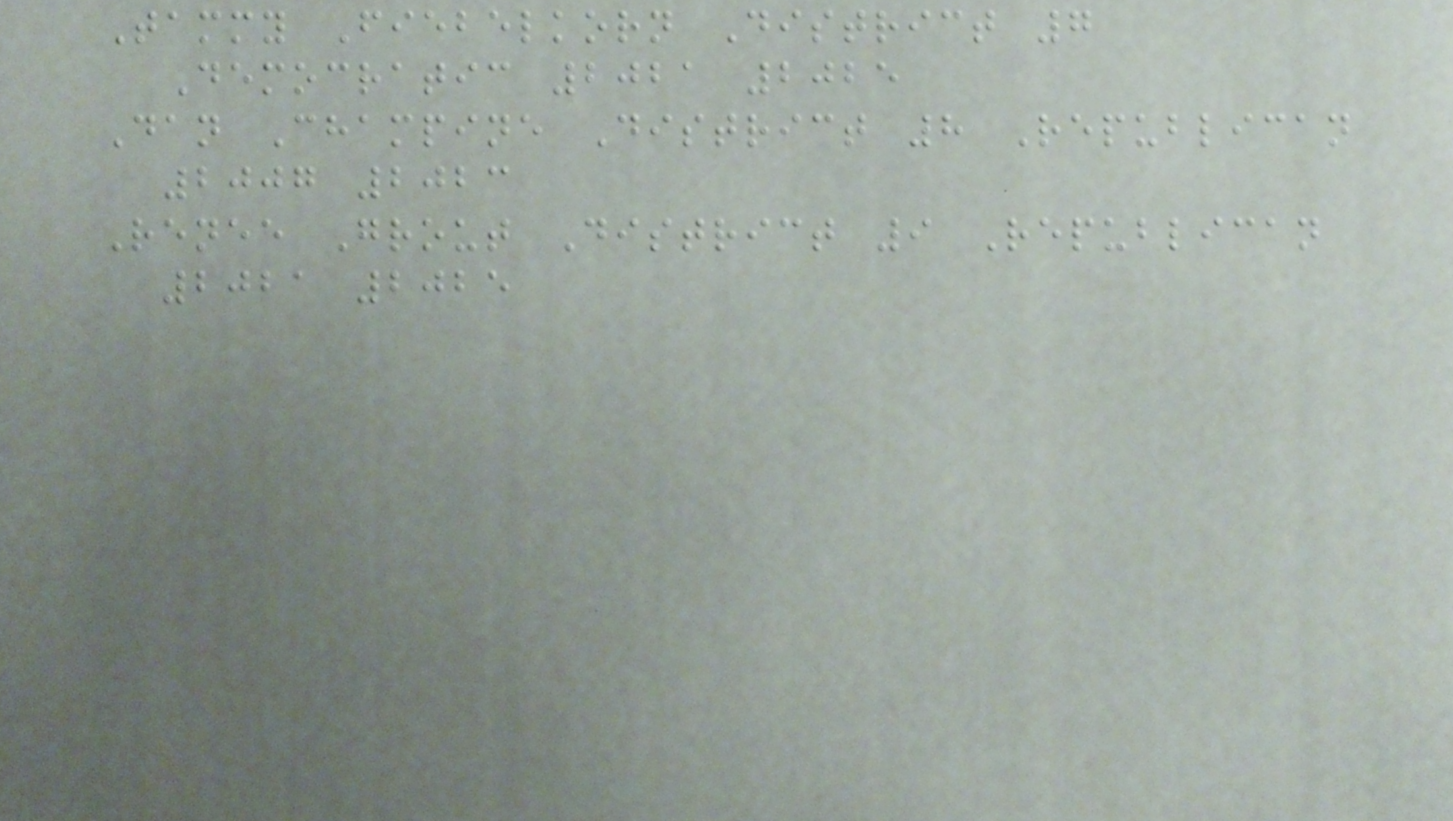Tammy Fiebelkorn District 7
Democratic 2021 2025
Dan Champine District 8 Republican
2007 2023
Renee Grout District 9 Republican
2021 2025
